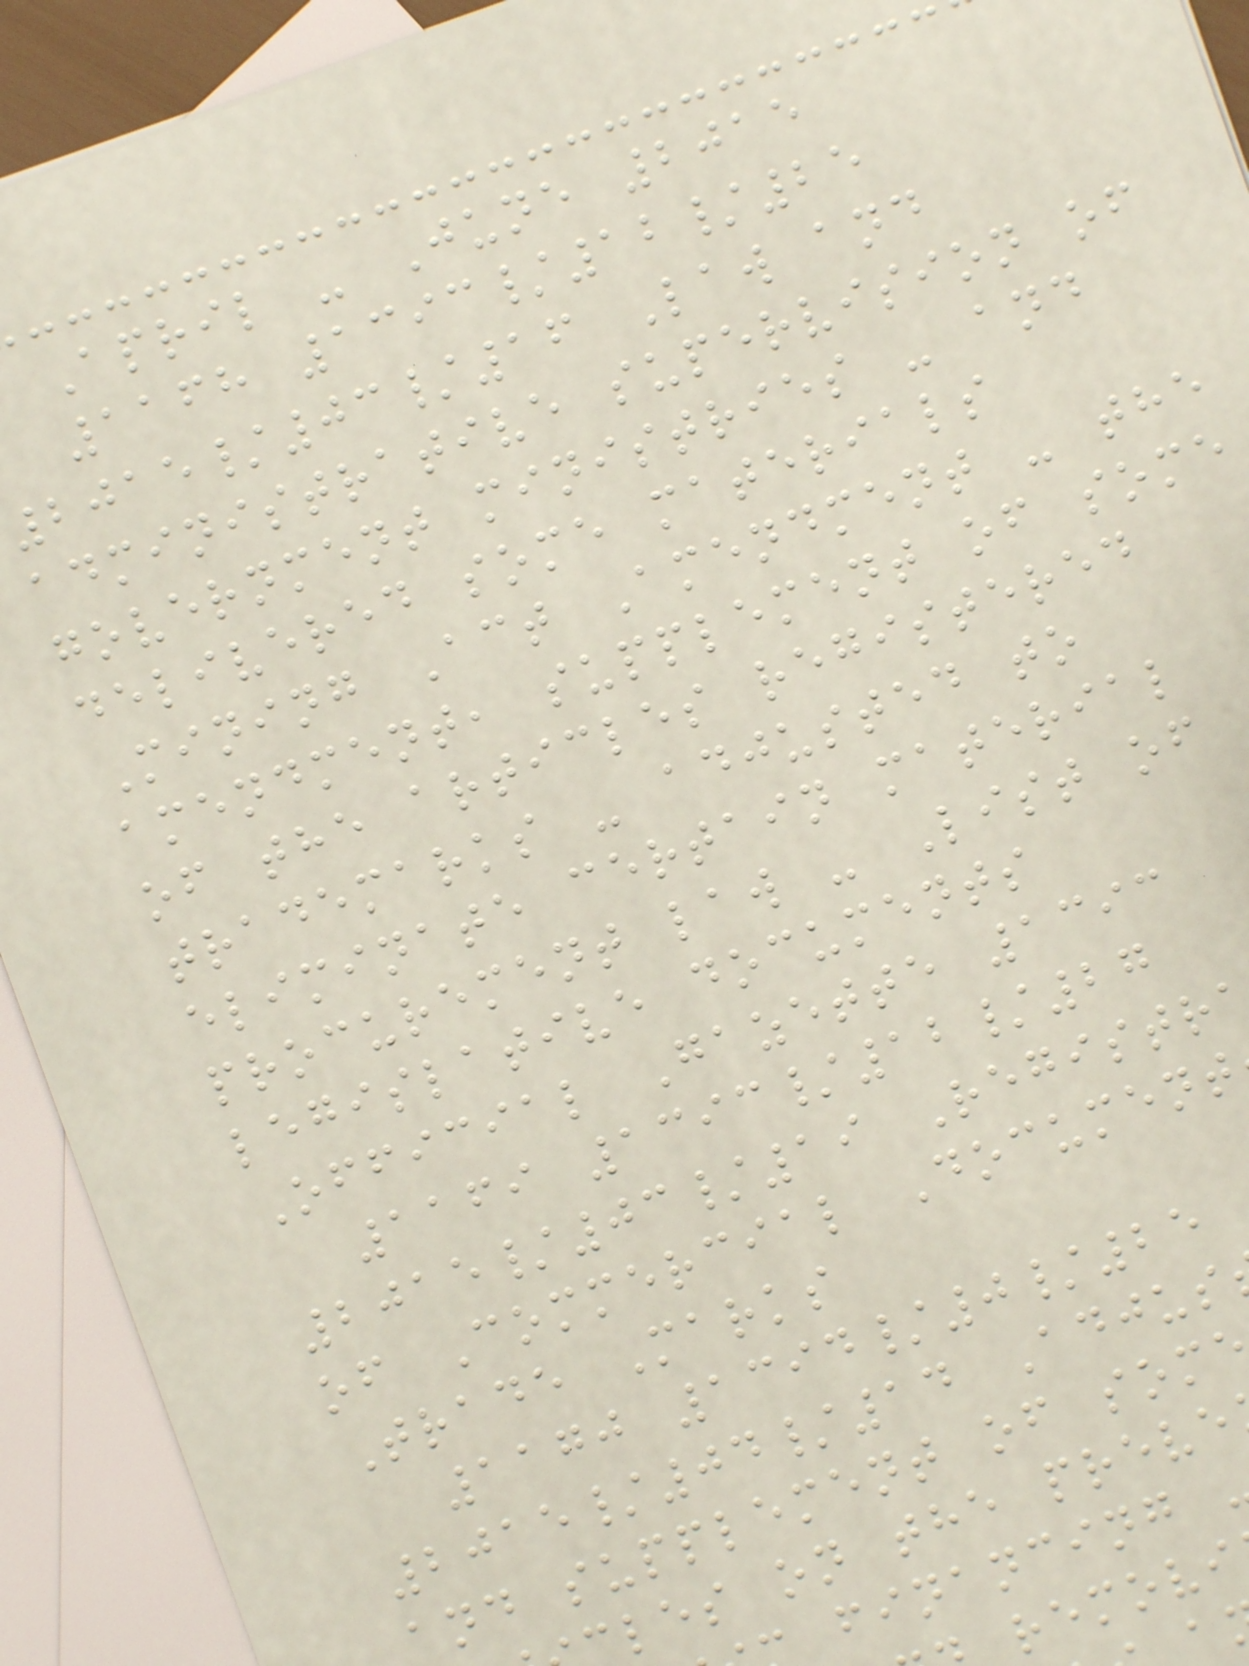April - June 2015
1168 1393/12/25
2015/03/16 Law and
administrative supervision of
government ministries - and
delivered some materials
Mining Act Amendment - the
amendment, supplement of some
of the articles registered
trademarks - adjusted to
eliminate certain material
procurement law - List of
legislative documents
Official Gazette 1393
1169 1393/12/27
2015/03/19 Registr
of Commercial Document
Trade Marks
1170 1394/0/25
2015/04/14 Adjus
and supplement of som
les on the preve
financing
